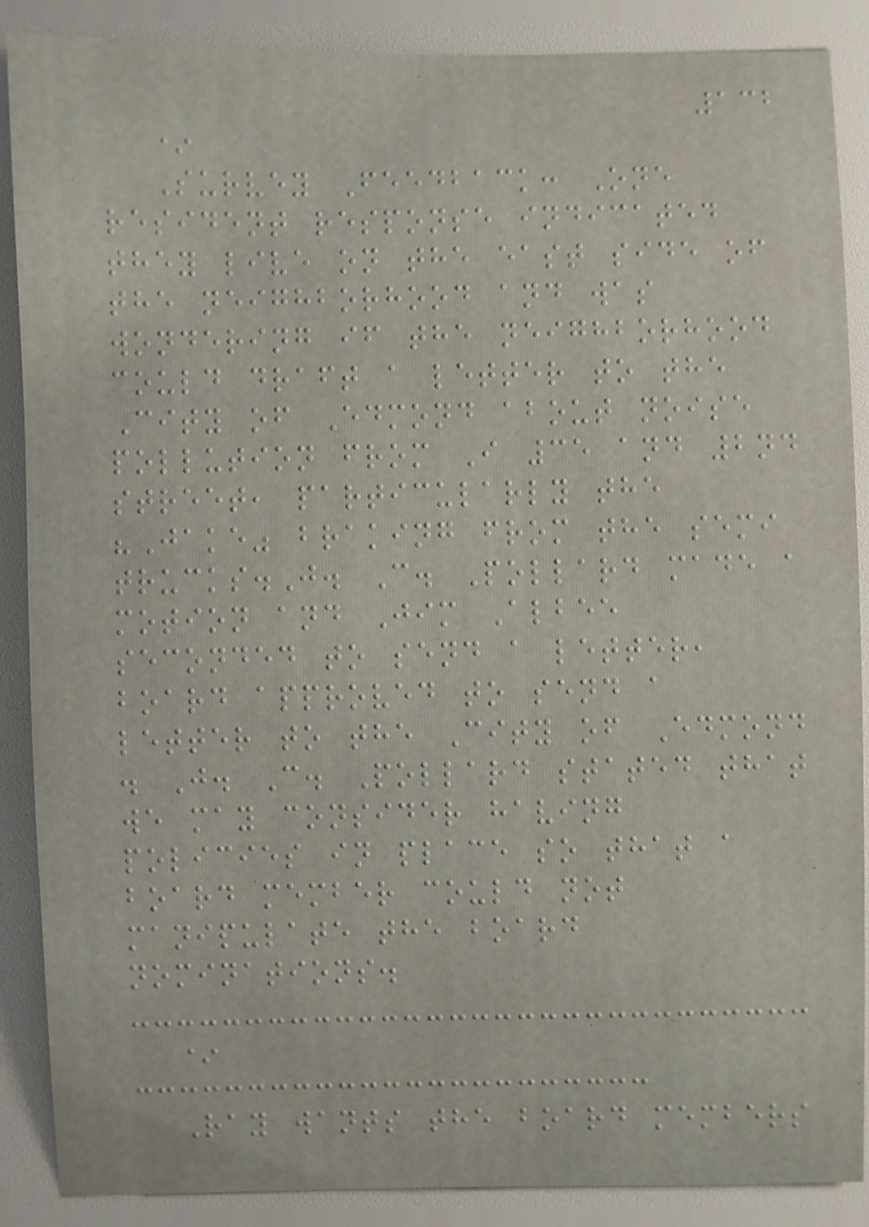132
*
Survey Feedback: One
resident response indicated
they live on the east side of
the neighborhood and was
wondering if the neighborhood
could draft a letter to the
City of Edmond about noise
pollution from I 35 and 2nd
street, particularly the
"Jake" braking from the semi
trucks.J. C. Pollard made a
motion and Jim Albee
seconded to send a letter,
board approved to send a
letter to the City of Edmond
. J. C. Pollard stated that
we may consider having
policies in place so that a
board member could not
manipulate the board
nominations.
*
Ray wants the board members
